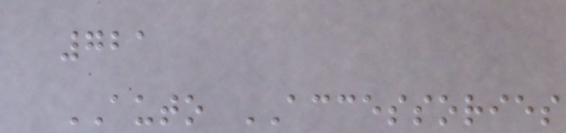721
AUTO ACCESSORIES
